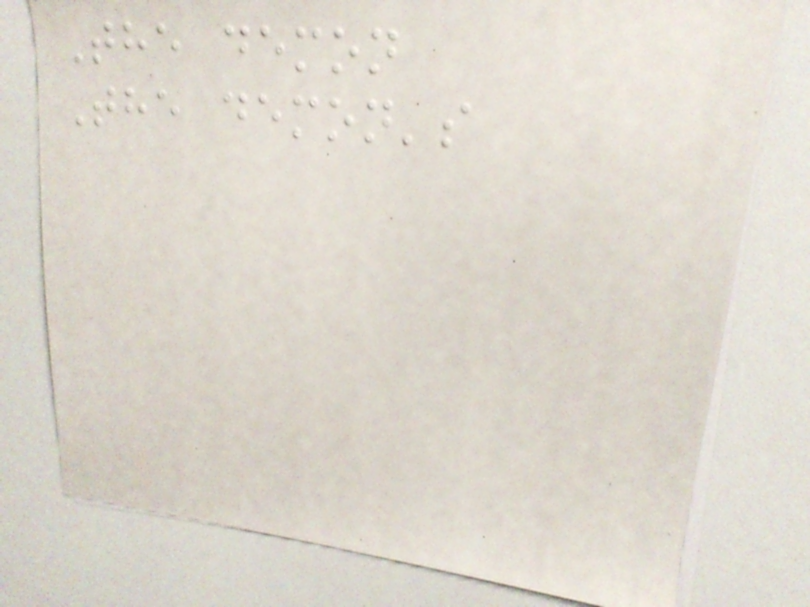The demon
The demon's
